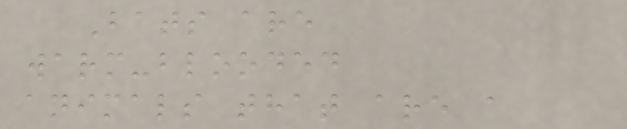Bats are
warm-blooded
animals that are a
